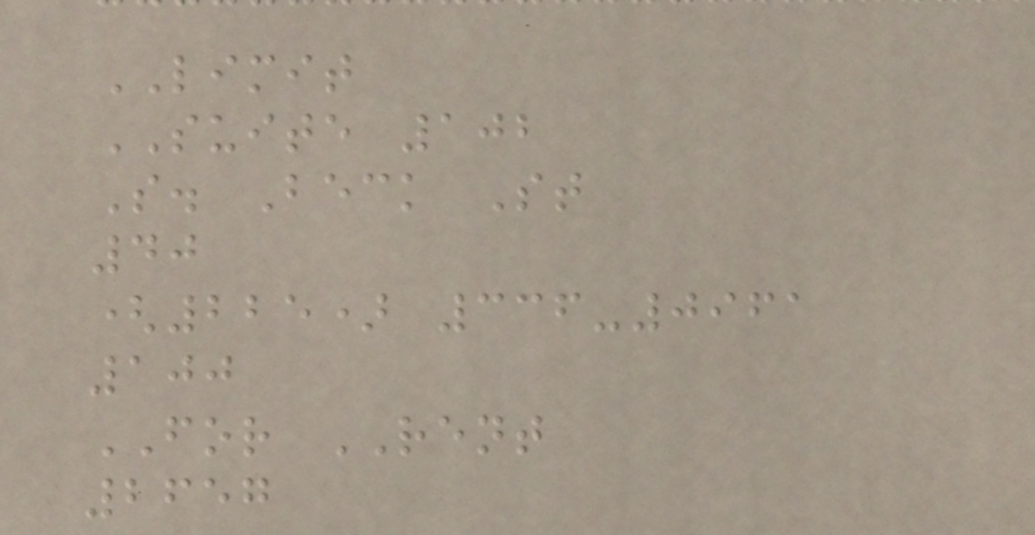LIMIT
SUITE 102
S. Beck St
40
(225) 336-0961
100
FOR RENT
2657
